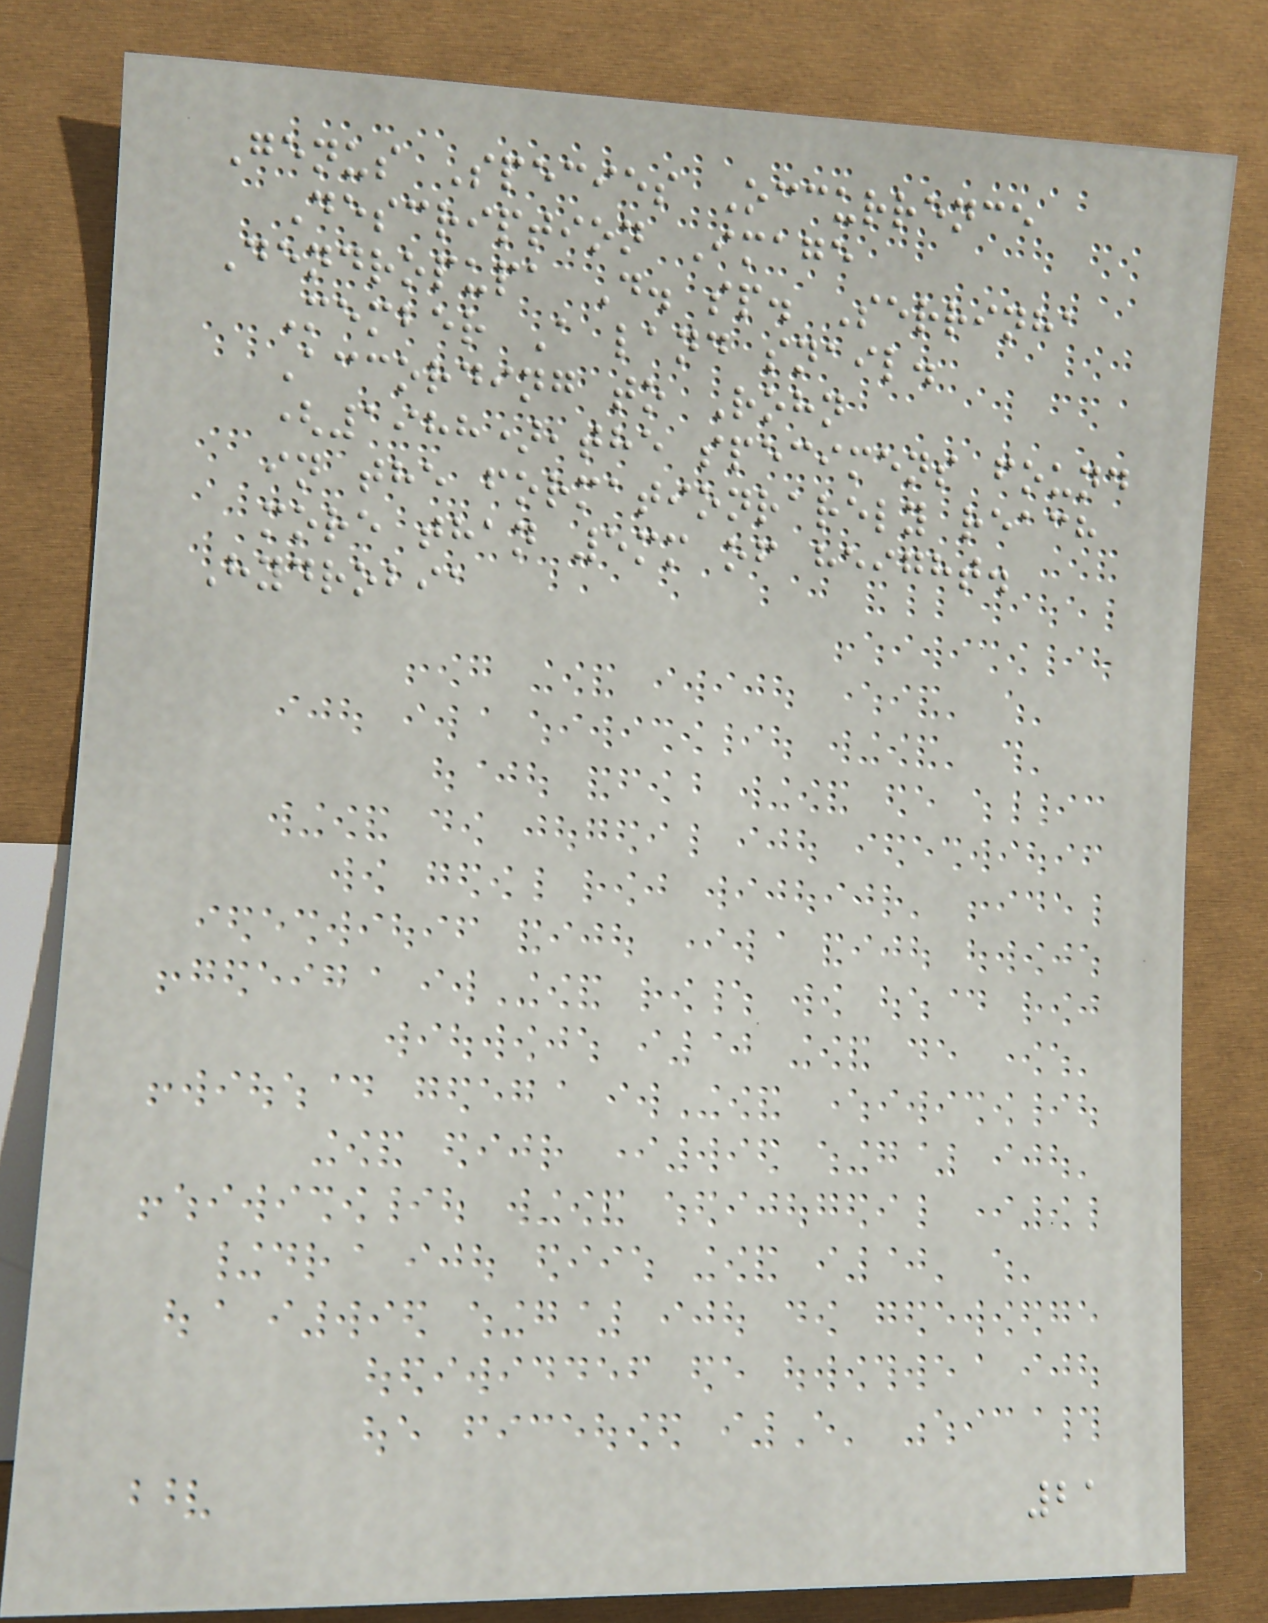Genus Species Occurrence
Description Image
Dendropupa D. sp. Serrinha
Member A land snail.
According to Rohn
(1988),the specimens found
in the formationrarely reach
more than 5mm of height.
Hydrobia
21
